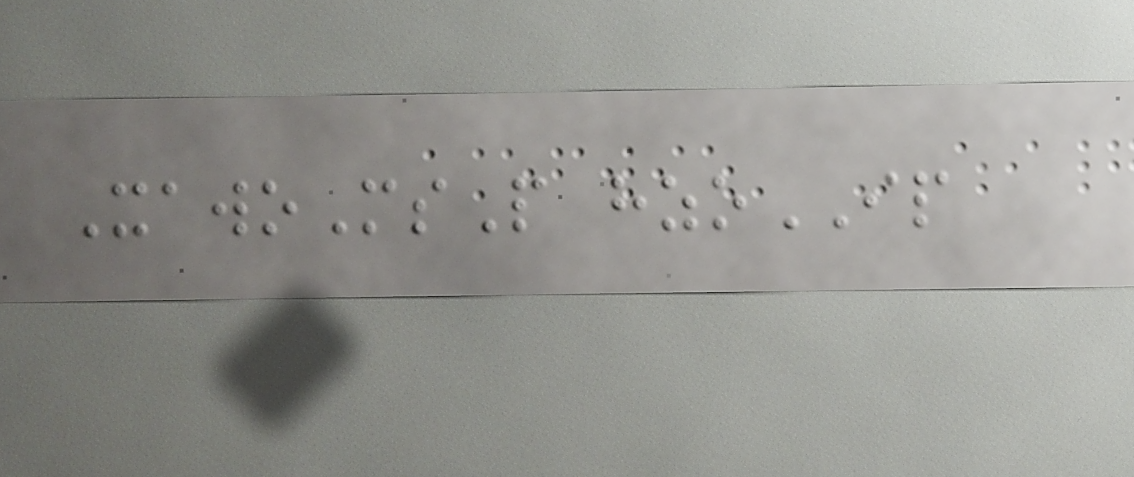XawoMsP hzoIP
